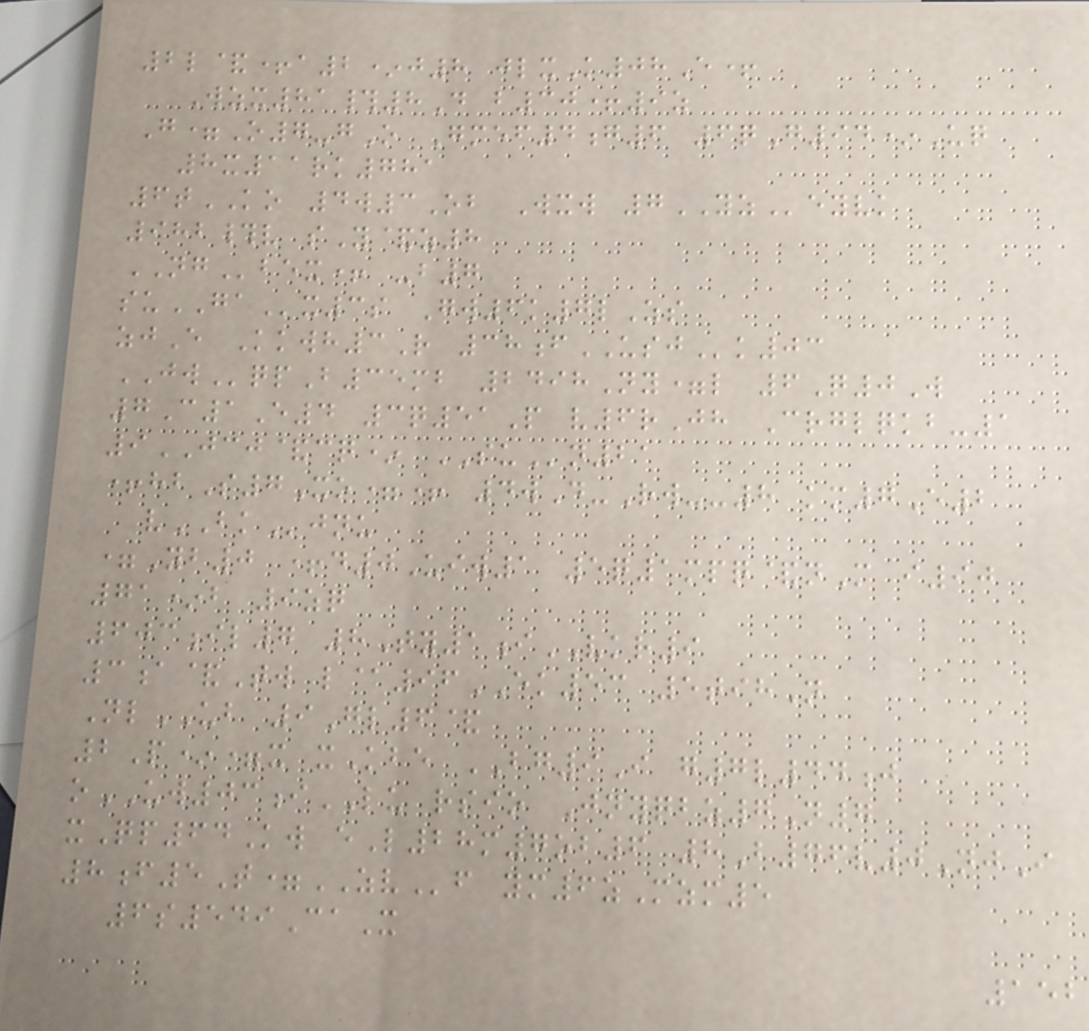2l&+a2*j8 jlxK08E+
Wzx81#8D b30+9z
G=O7-gO Gmef4g6 6qG94*Uq
8x11rk781
6tKO 4w3Ob Wxw 7YZeyvk
982#v sY&z8
NGbex+ -b7
suGAx3s Gw6k7lZs
zjE Kkwh3R 38fUSJk03
JWqpB35mb 2498Ny=l 6Q0W
7C1E4 3q51P v6rJh Crglqkb-1
9JCJ&cq* SUn21
+hbS7Xo=+ 4wD-Rw--8 km7E2
vBKjnu
=Yb0 +d0Uiw1 5q1mpq&nM i90
71*b 9zq
603il7 8Ty1iVKR9
3a&Tw l@96EK53 5tihN
NlUB 9Gl6&
2P*=x xKbe BG9I g7l44j
oUW03iLU rsio Jnyqbz7N7
xQp64Kw eL28m7ob6 8B76v0NjI
8f5T=ZVf ym6zMzm5
6s549CaX
152
